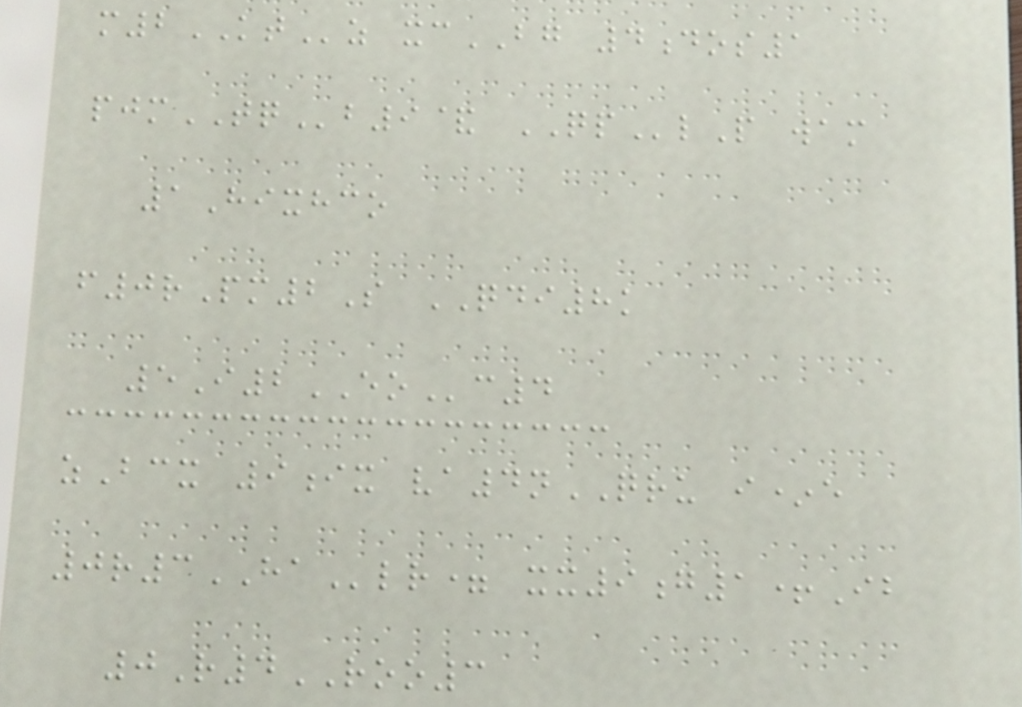m2KTz xcBG 4dos1
pjmTQb9& QPlP wam
1Hixhco
f0rPm2S QDI8k
5I2EOc4
zBcx 9ix va4nQRU i*e
0r3HAlr= xx9g1+Ib
0R4ROO3
